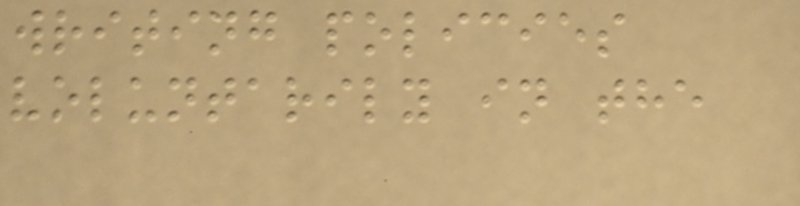writing policies
voluntarily in the
